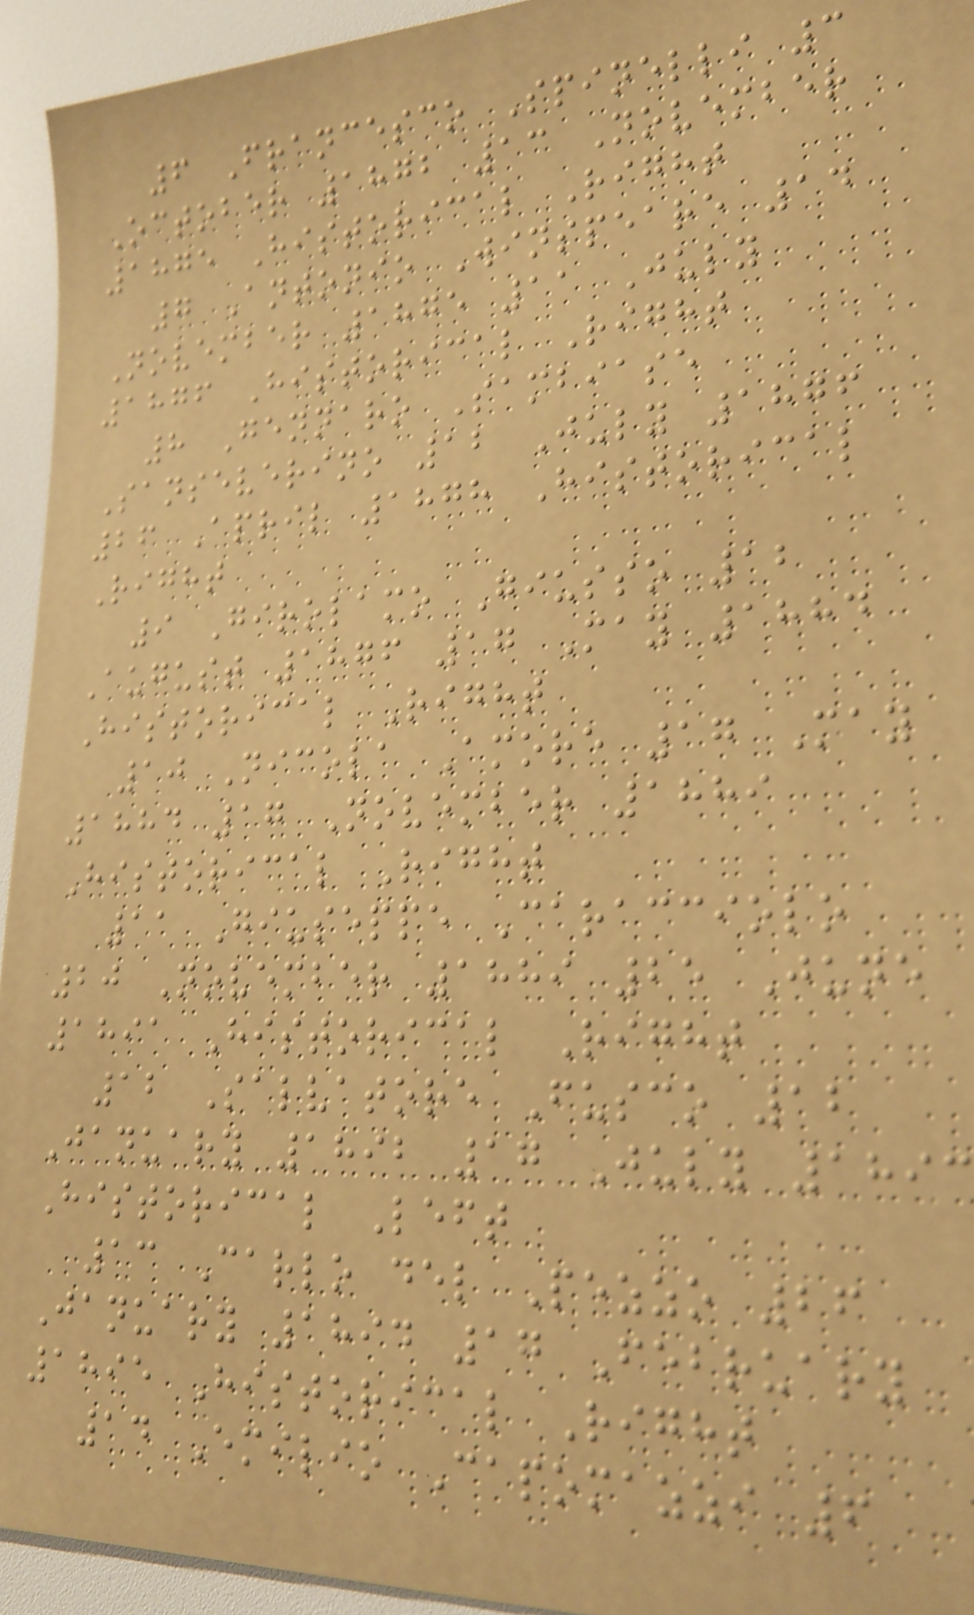6 Francesco Spinelli 3
October 1872 13 November
1875 Historical Right
7 Antonio Winspeare 14
November 1875 11 July
1876 Historical Right
8 Gennaro Sambiase
Sanseverino 12 July 1876
26 April 1878 Historical
Right
9 Girolamo Giusso 12
August 1876 17 May 1884
Historical Right
10 Nicola Amore 17 May
1884 17 November 1889
Historical Right
11 Giuseppe Caracciolo
20 November 1889 25 June
1891 Historical Right
12 Salvatore Fusco 12
January 1892 17 July 1893
Historical Left
13 Carlo del Pezzo 26
January 1894 17 February
1895 Historical Right
14 Emilio Capomazzi 6
